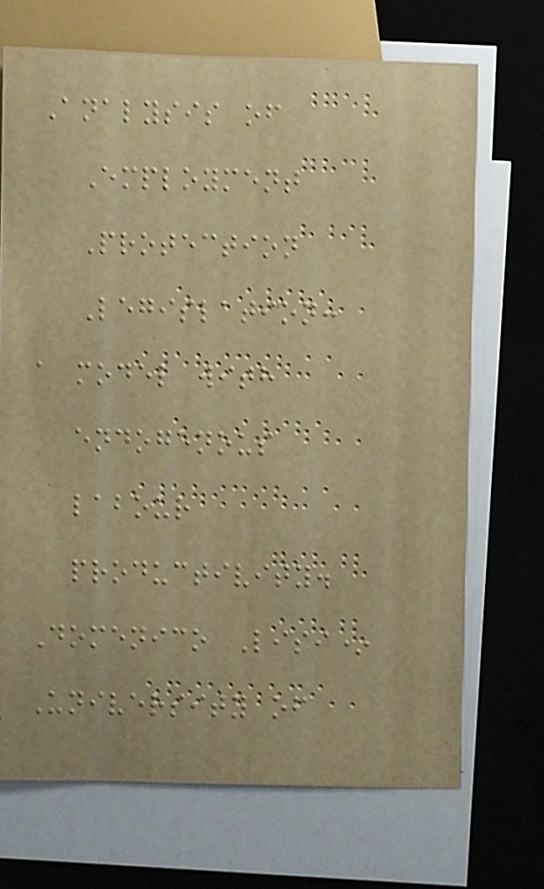Analysis of
Employment
Protection
Legislation:
a model with
endogenous
labour
productivity.
Domenico Lisi*
University of
